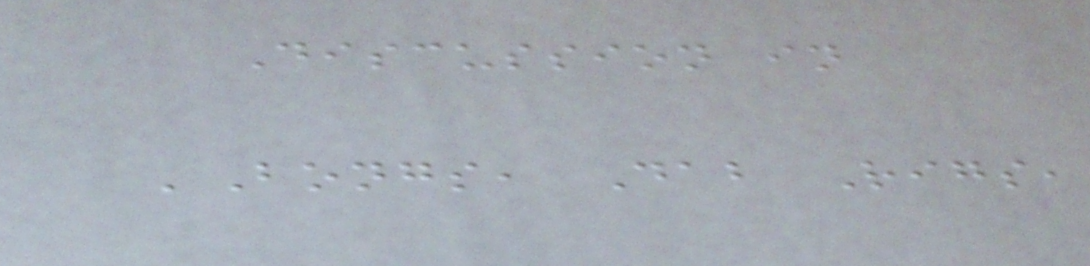Discussion in
'Bongs, Dab Rigs,
